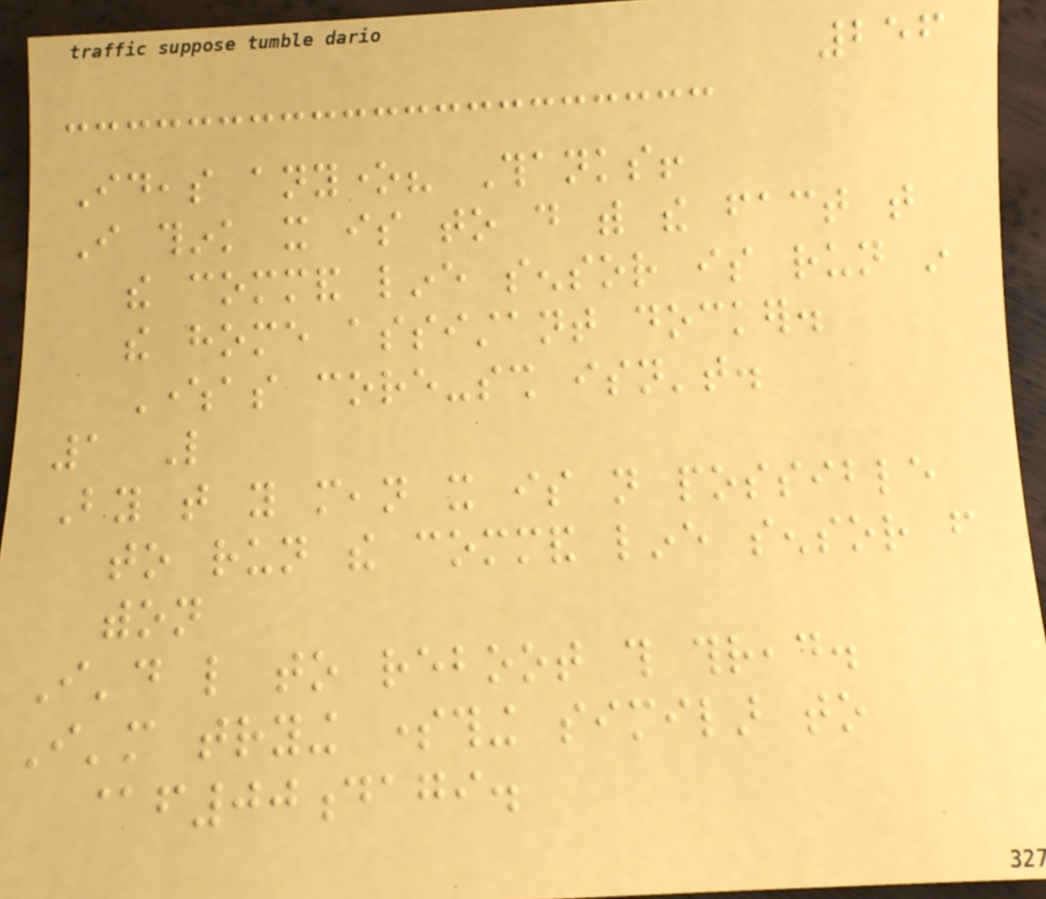256
Ideas anyone? Thanks!
I think it is to do with the fact that
the command line sensor is run in
the home assistant docker.
Whereas core-ssh isn't.
1 Like
By that you mean it is not possible
to run the command line sensor from
withon
I'd like to reboot this thread.
I'm trying something similar to
@f00dagi.
